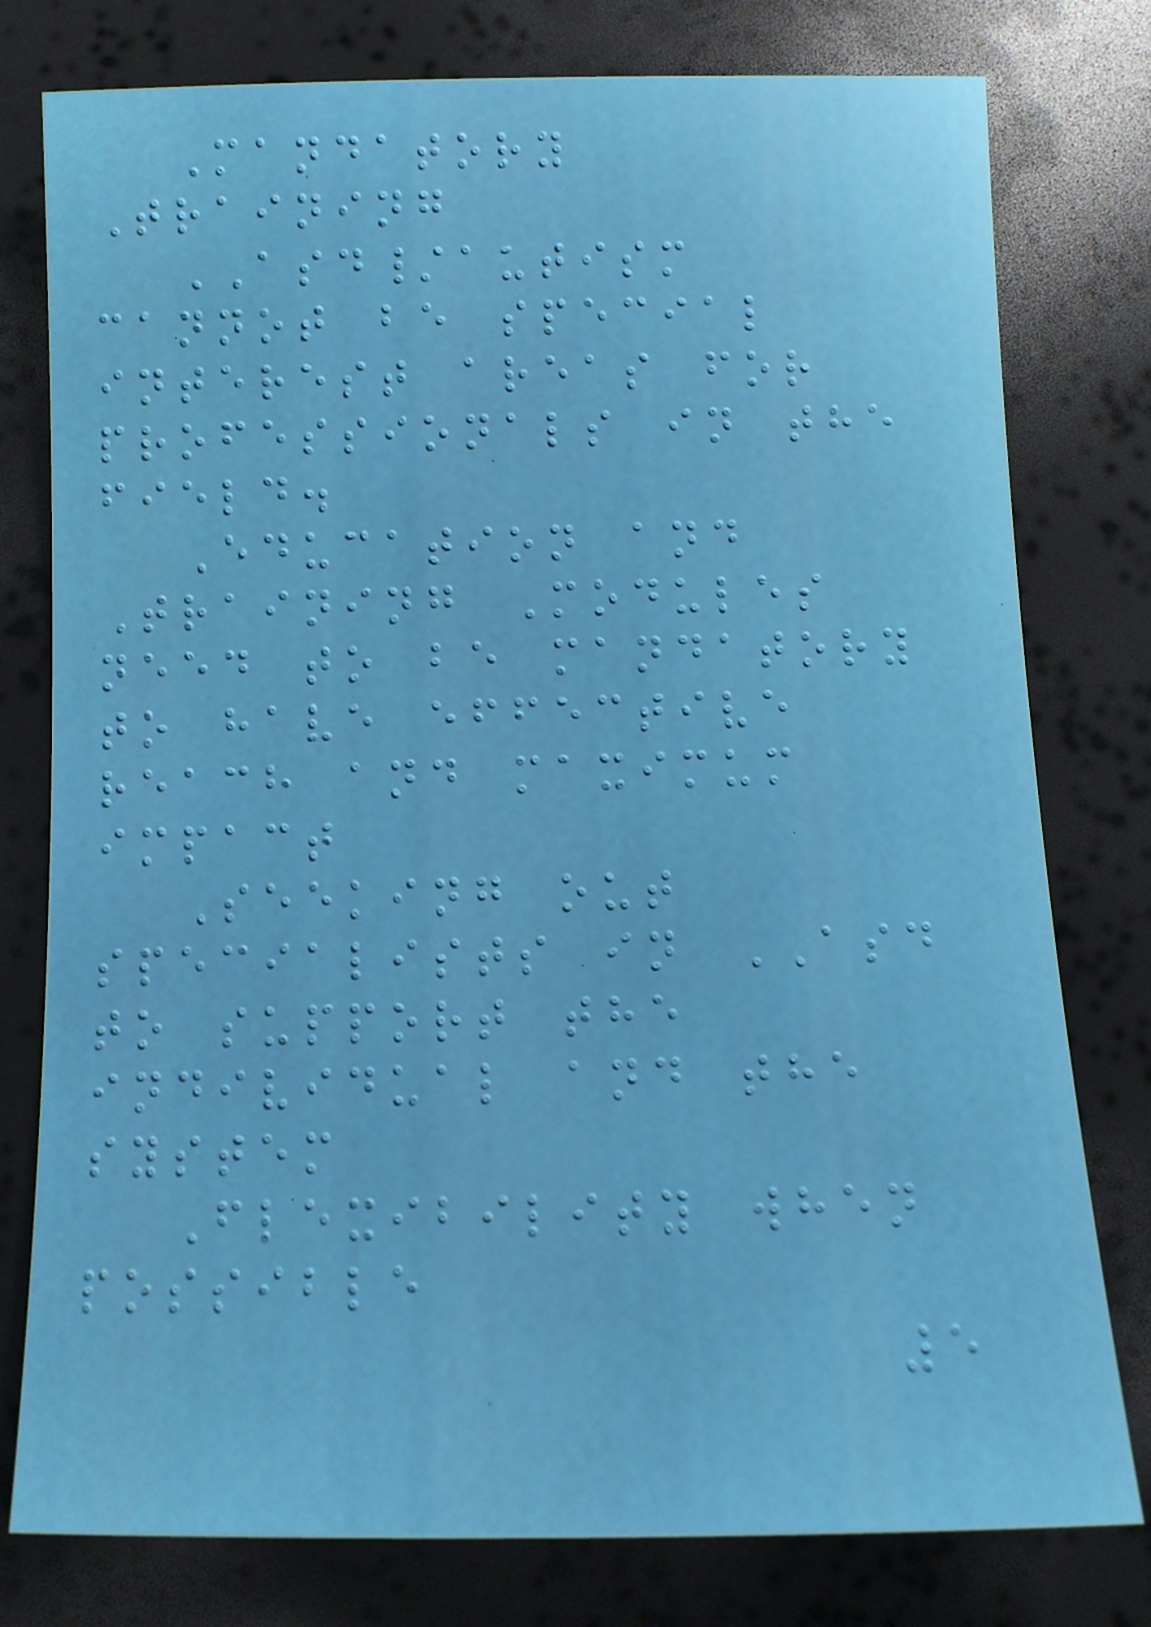Mandatory
Training
ASD/autism
cannot be special
interest areas for
professionals in the
field.
Education and
Training Modules
need to be mandatory
to have effective
reach and maximum
impact
Seeking out
specialists in ASD
to support the
individual and the
system
Flexibility when
possible
5
